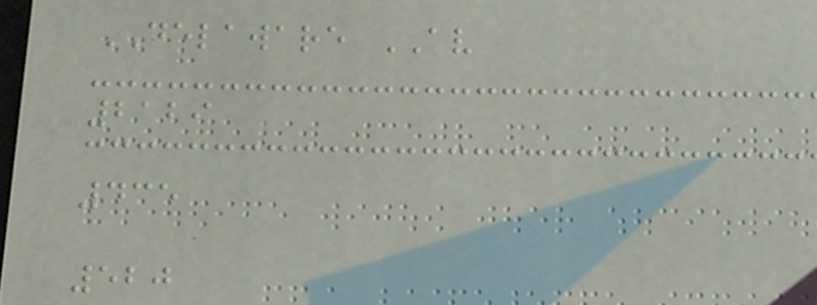DELAWARE AV
2129
435
520
